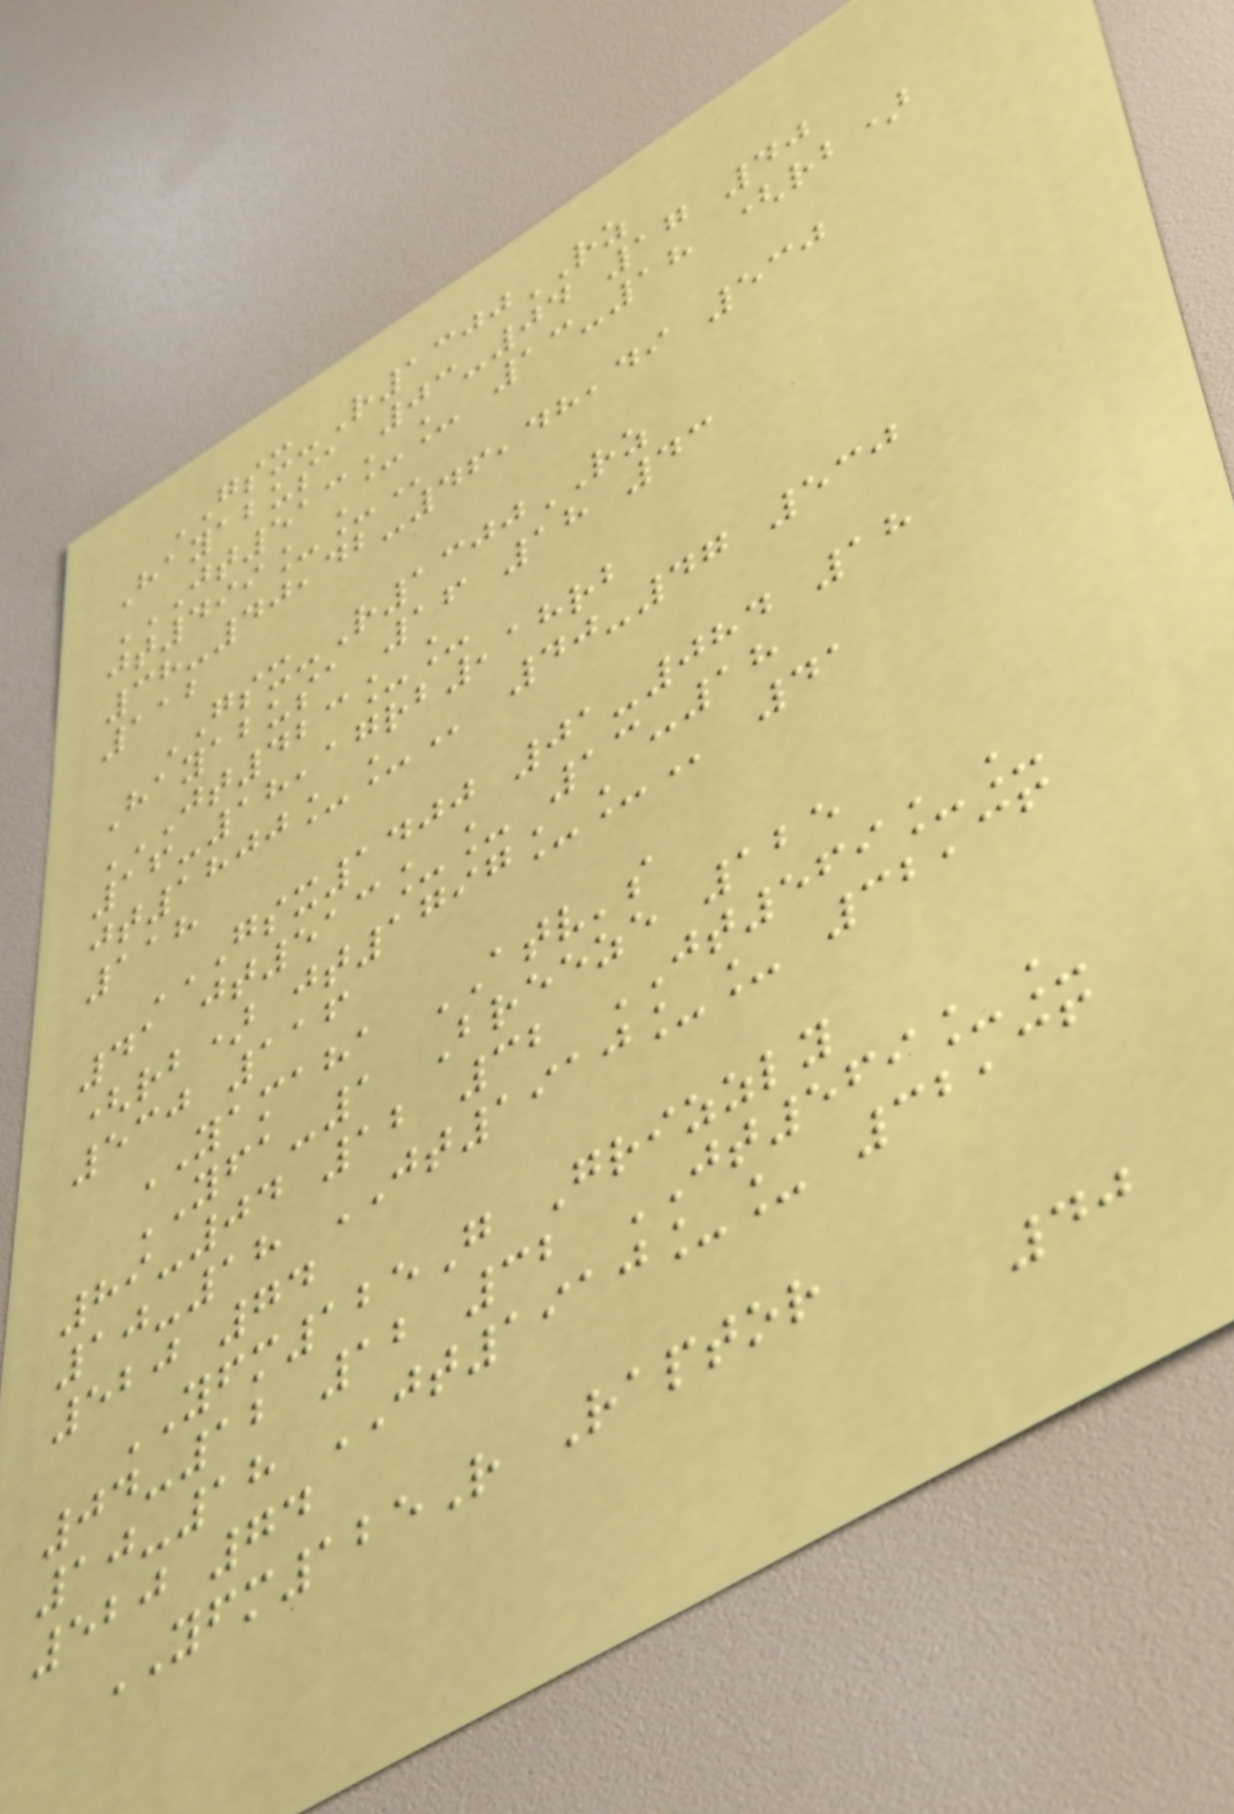GSX-R1300RZ
Hayabusa 03-04 17 40
JT513__ 13-18 (RB)
JT499__
38-40,42-46,48,49 530
112
GSX-R1300RZ
Hayabusa 16 18 43
JT423__
16-18,17RB,18RB
JT1800__ 40-47 530
118
GSX1400 01-084 18
41 JT513__ 13-18
(RB) JT1797__ 41
530 116
YAMAHA ATV's
YFA-1 Breeze 125
89-04 12 32 JT569__
10-18 JT1910__ 32,36
520 74
YFM125G Grizzly
04-12 12 32 JT569__
10-18 JT1910__ 32,36
520 74
YFM125R Raptor
40
